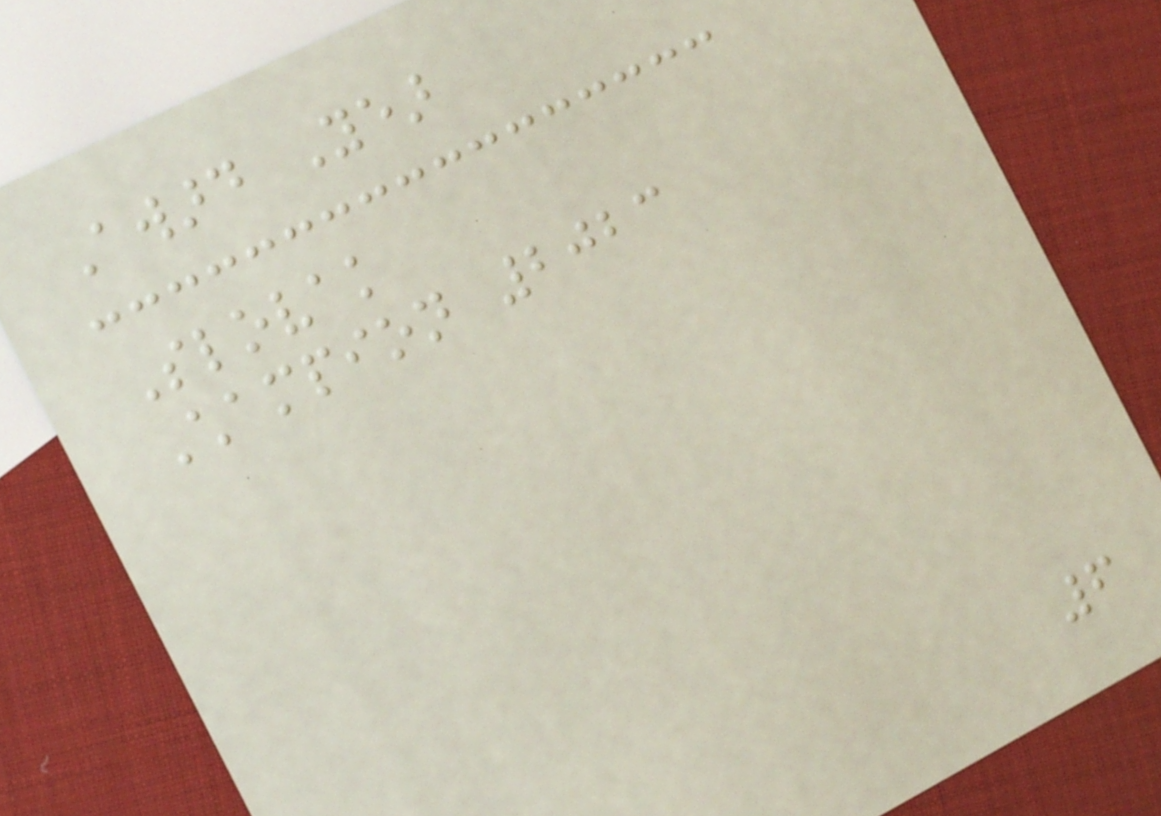Award Year
Slovak
Champion 2023
6
